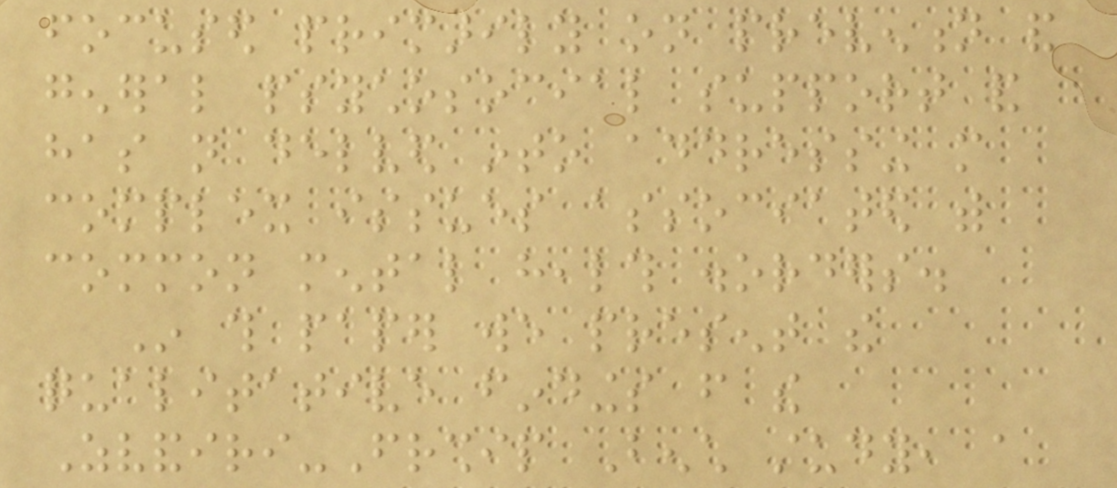focused primarily on prevention and
general psychosocial support and
has not delved into addressing more
complex issues associated with
common mental health disorders.
In this paper we present the
qualitative findings from the
Zvandiri-Friendship Bench study, a
